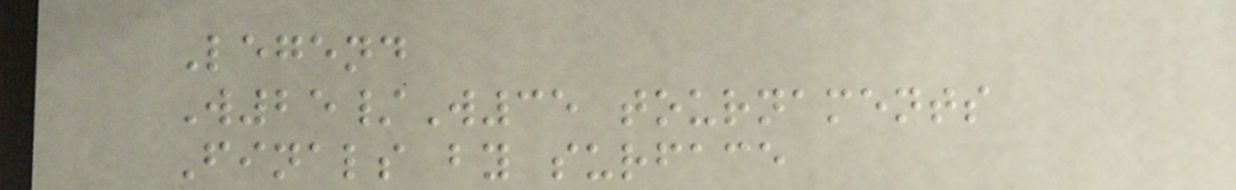Legend
W25/W35 tournaments
Finals by surface
